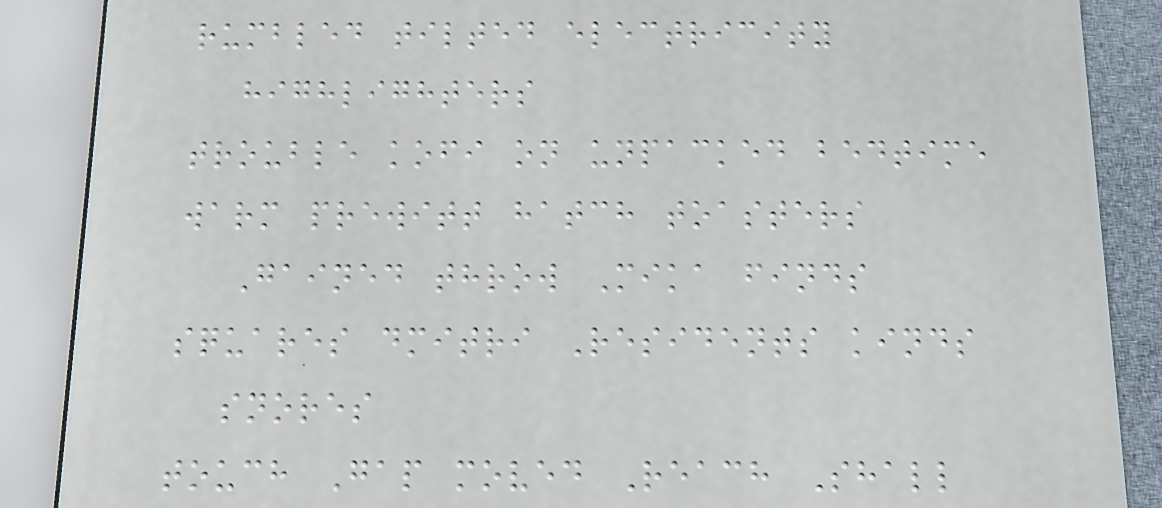rumbled tilted electricity
highlighters
trouble kofi on unpacked bedtime
warm prewitt hatch toasters
Gained throw Mika finds
squares dmitri Residents kinds
snores
touch Gap moved Reach Shall
